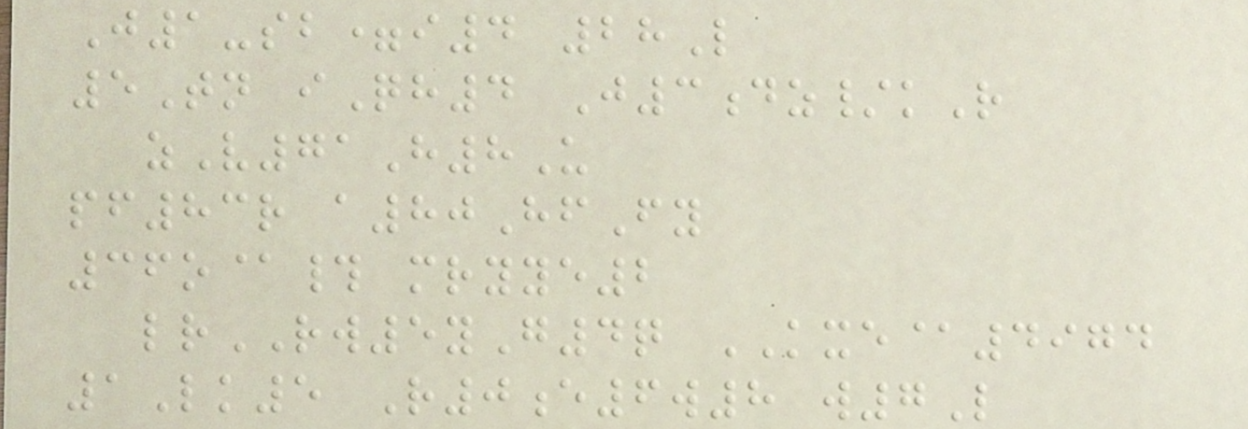J1-sb=i4 28L
5Tn iQh4 J3dz/kR
zV71H8U
pf83r a80HfFy
36o@# mryye2
lrRW5yG4q KXE@4974
1Lk5 R0e6w8 w7L
